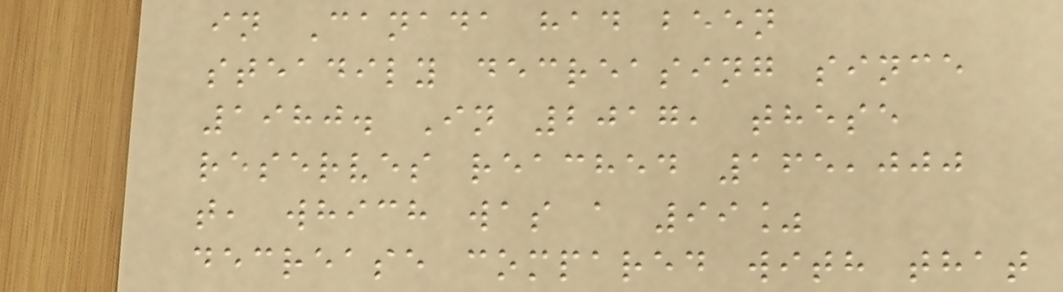in Canada had been
steadily decreasing since
1980. In 2017, these
reserves reached 165,000
t, which was a 99%
decrease compared with that
